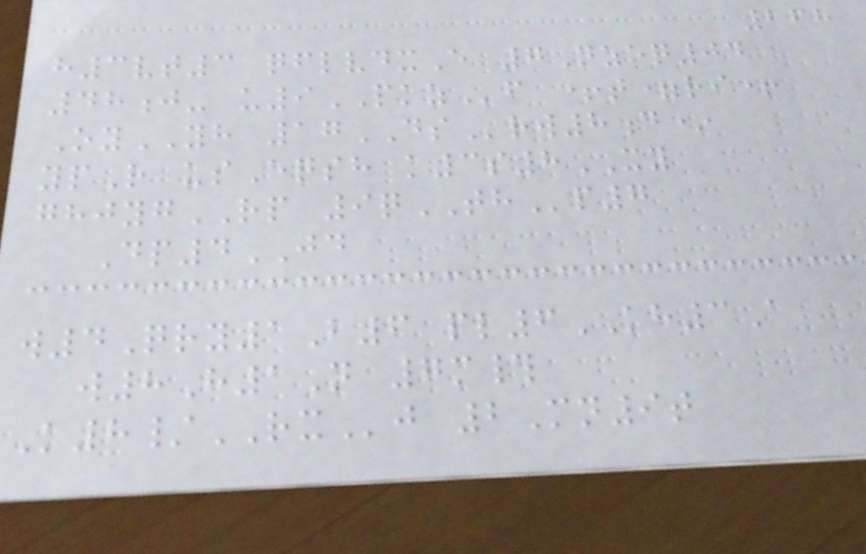268
h3vt3 qflvdxE 7Nzeq04
48j- u9PKZf +t=ri+
OyYH 17DSrw8d*
ypR usEqsh k3s8XY
ghjygRP 9qTHp7
Dp4JD
w4Qry1B6 pl6KH3A
w8H1N 7m#
K8/RXj 2Mn9t
